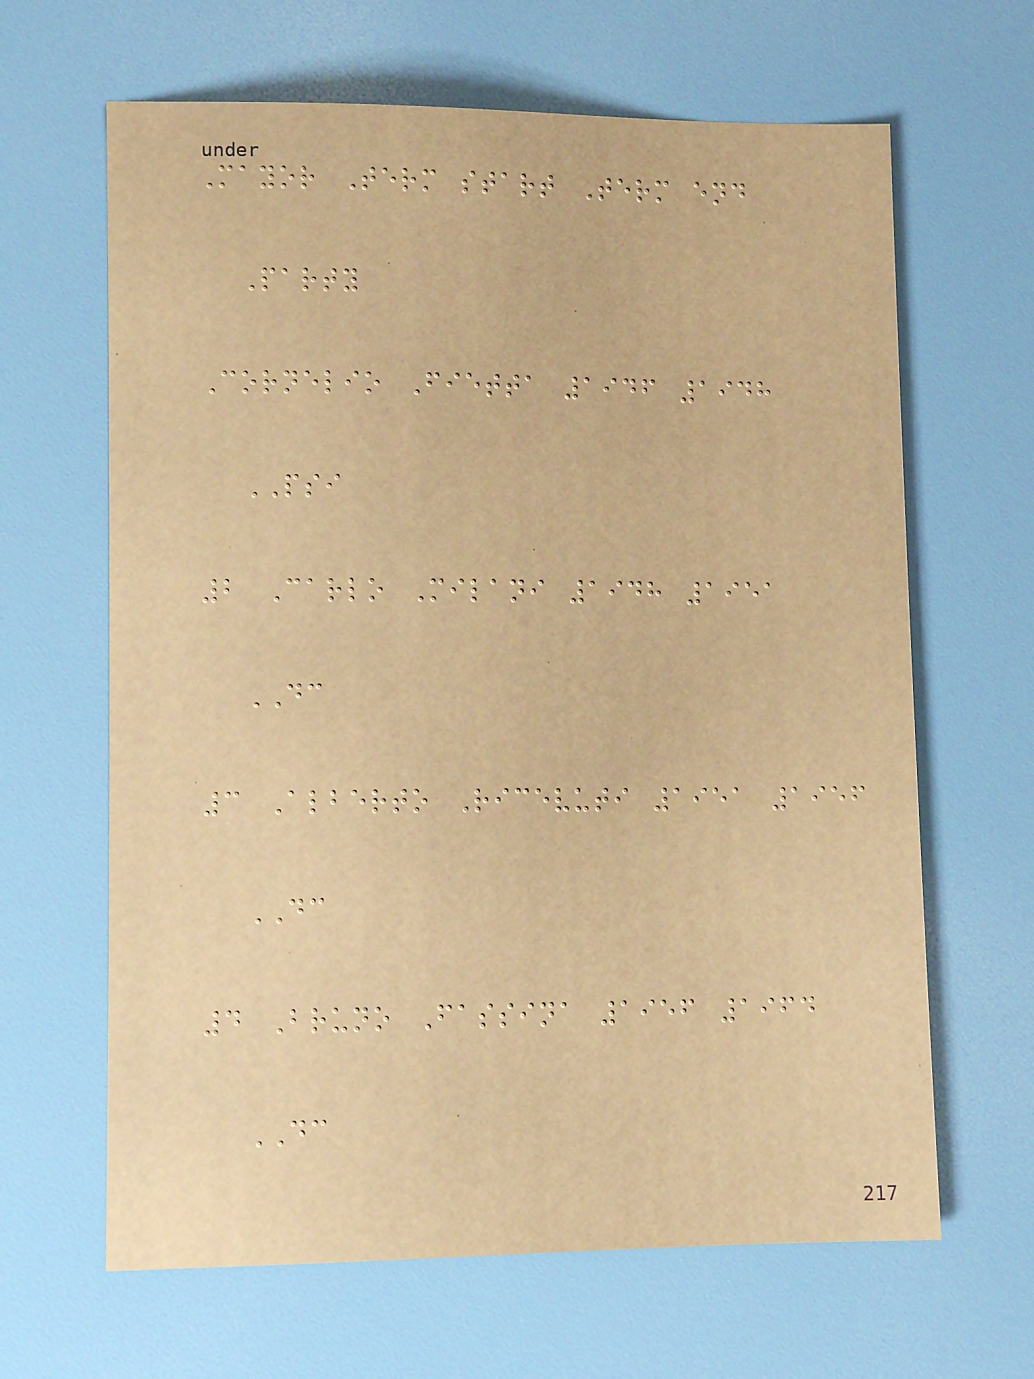Mayor Term start Term end
Party
Cornelio Fietta 1946 1948
PSI
2 Carlo Milani 1948 1951
DC
3 Alberto Ricevuti 1951 1956
DC
4 Bruno Fassina 1956 1964
DC
